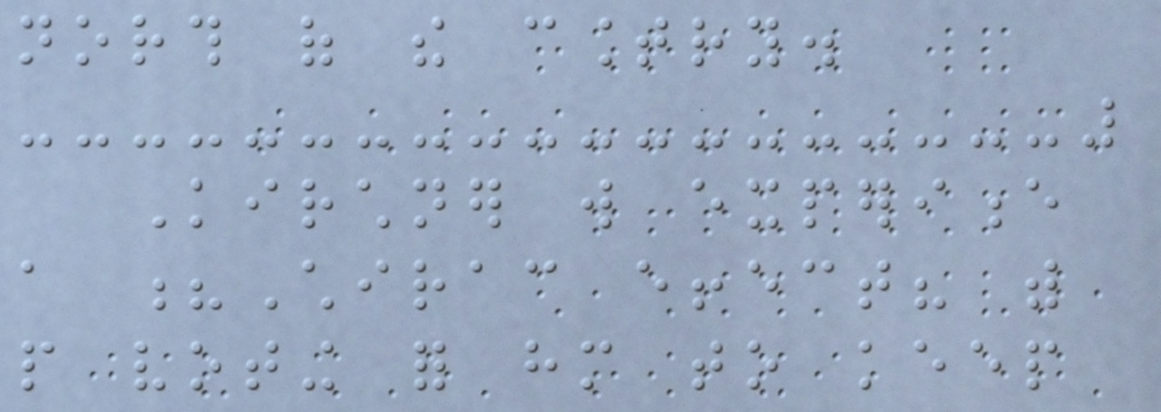north of the country.
Kirchner will experience
a ?Chirac effect? with
people voting for him to keep
